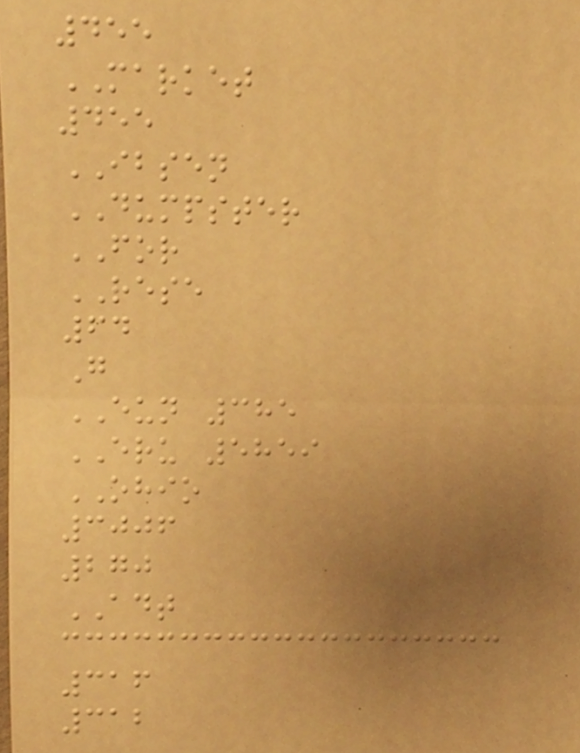455
MARKET
455
IBSEN
DUMPSTER
FOR
RESE
64
G
EUN 385
ERU 5859
OHIO
3006
270
ADT
316
312
